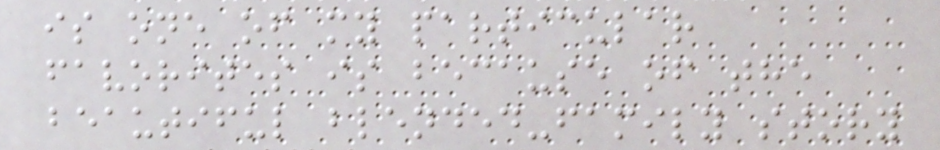is one of my particular
favorites is because of the
beautiful blended-family story
